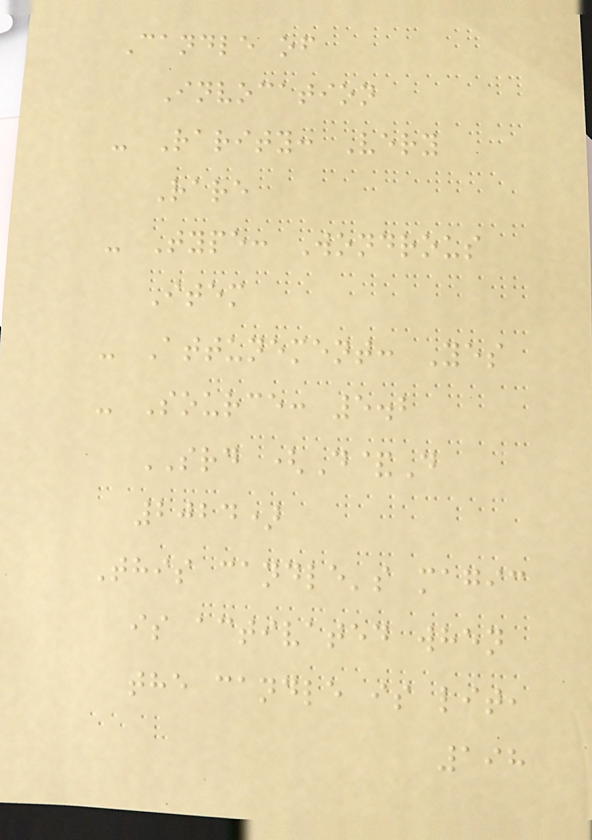Candle of
Invocation
- Rarity: Very
Rare
- Type: Wondrous
Item
- Attunement: Yes
- Source: 5.2
SRD (D&D
2024)
This candle's magic
is activated when
the candle is lit,
198
